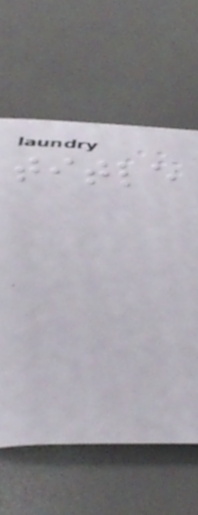title
